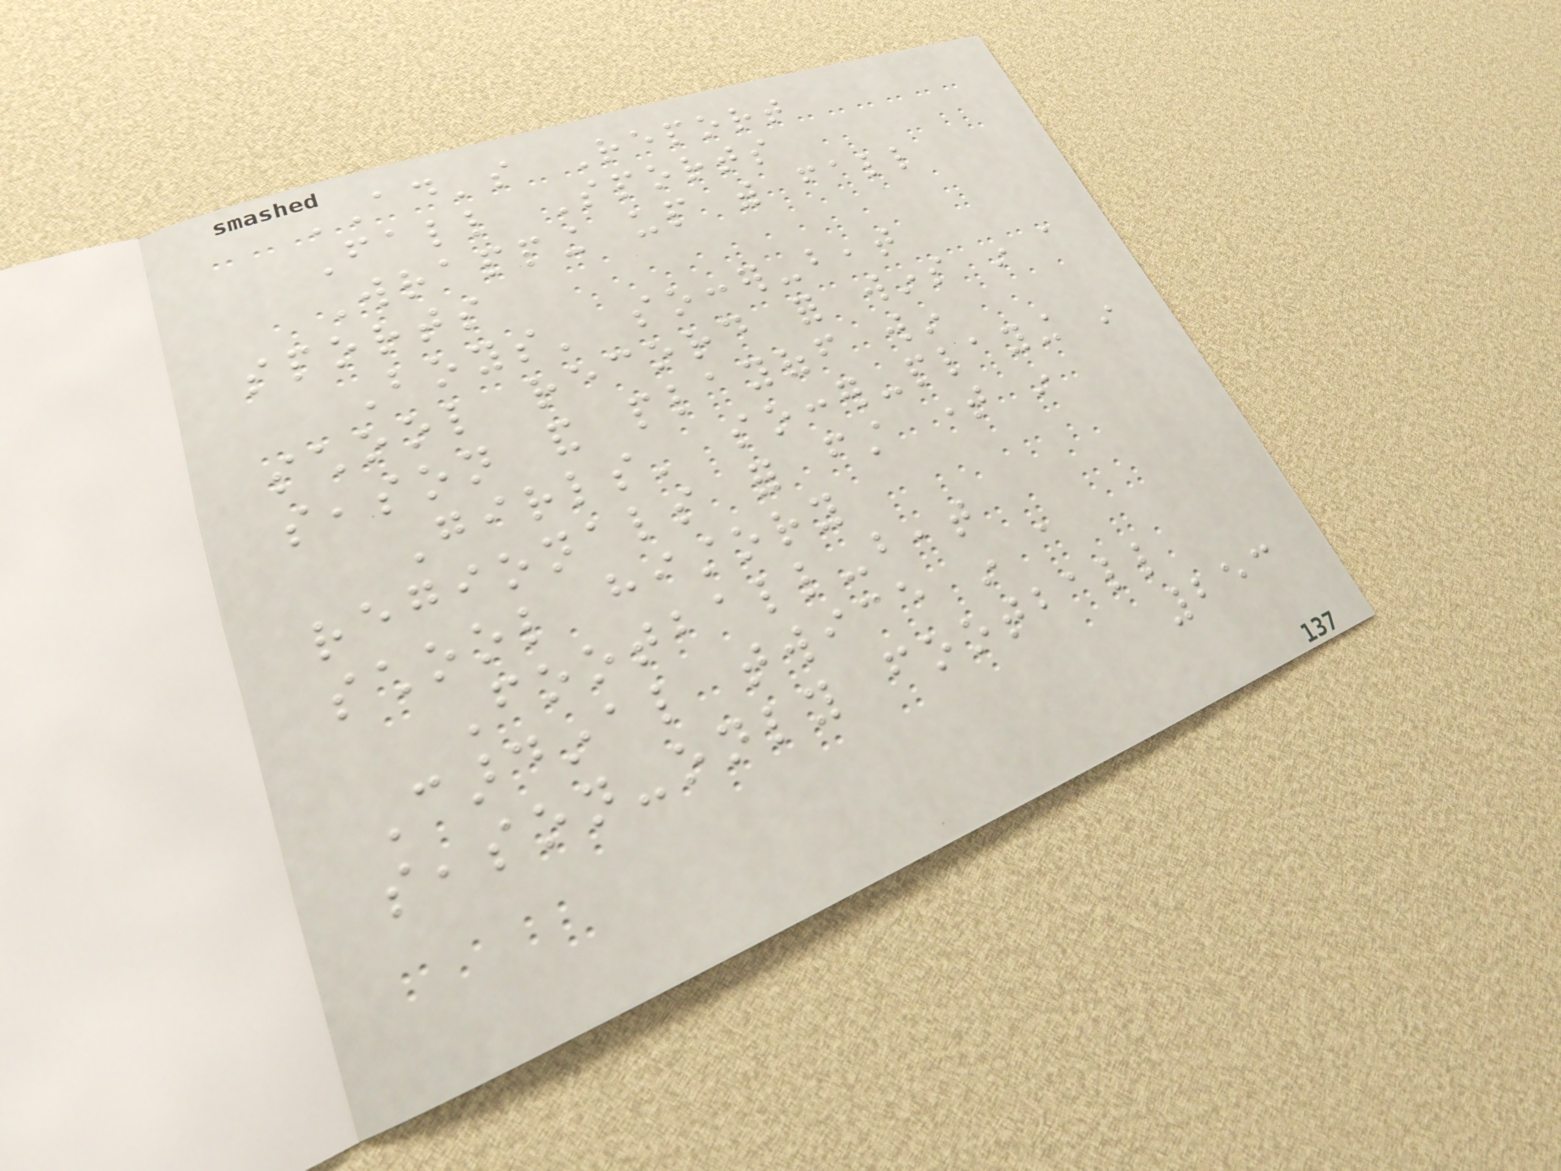AD's Report
Fall Sports
Wrapping up with fall
sports
Boys' soccer-beat
school record for wins in a
season and playoff win
Girls' soccer-playing in
regionals for first time in
school history
Football-beat
Cardinal twice in a
season-only football
253
